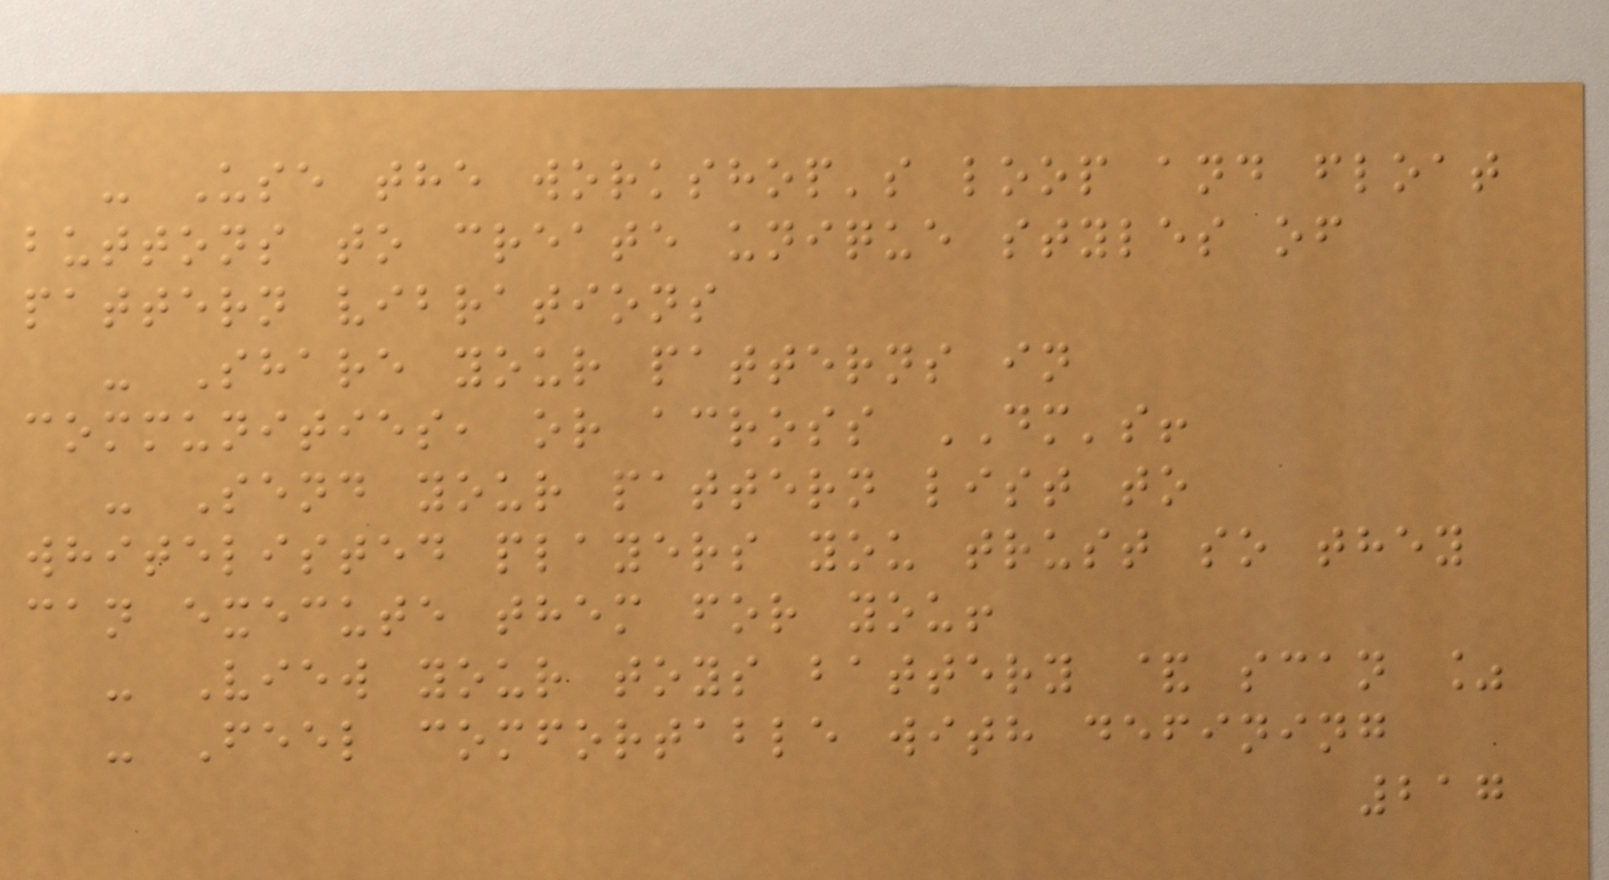- Use the workshop's loop and float
buttons to create unique styles of
pattern vibrations
- Share your patterns in
communities, or across DM's!
- Send your pattern list to
whitelisted players you trust so they
can execute them for you!
- View your toys battery & scan %
- Feel comfortable with defining
217
